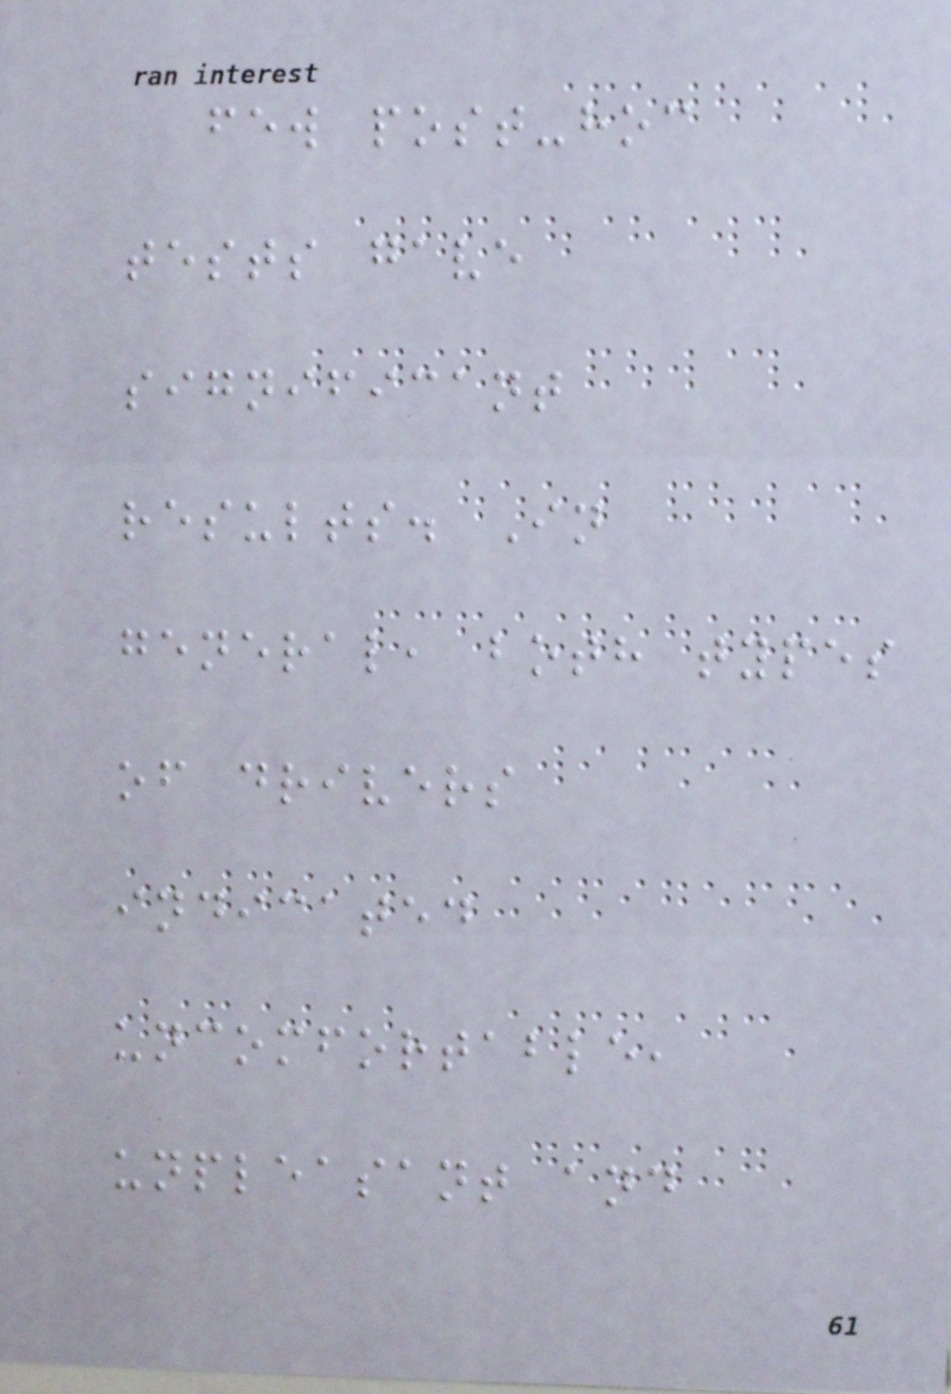few post-hoc
tests gave
significant
results. In
general, both types
of drivers
indicated
uncomfortable,
unpleasant and
